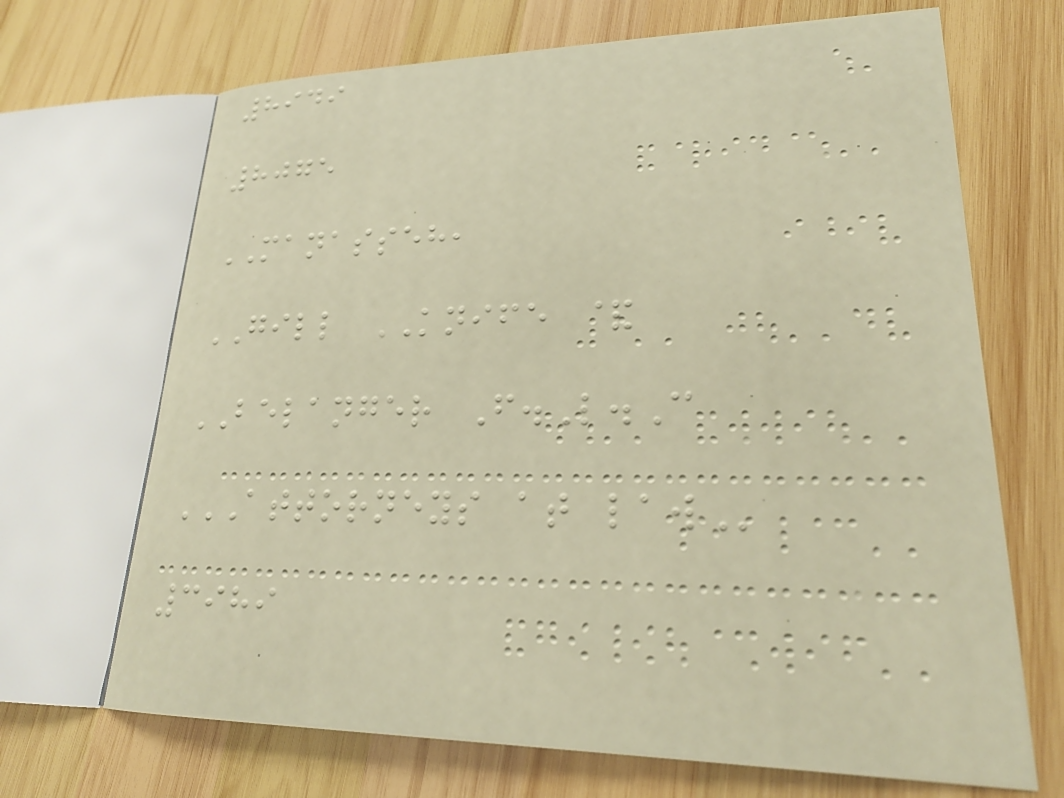8949
8075
MANASSEH,
GILL KNIFE &
BELANGER F.L.C
ATTORNEYS AT LAW
3989
